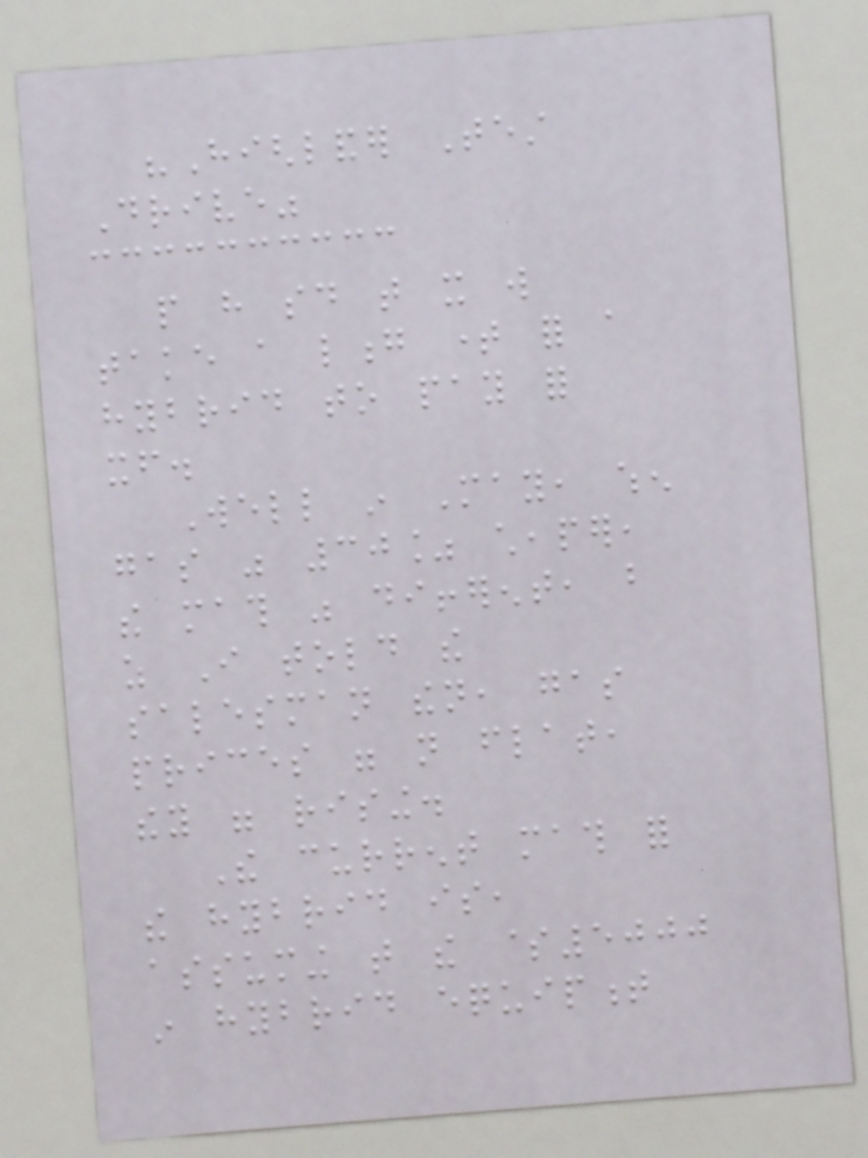"Highlander Test
Drive"
people have said that it will
take a long time for a
hybrid to pay for
itself.
Well in May, when
gas was 30% cheaper,
the math was different, but
as I told the
salesman then, gas
prices were not flat,
they were rising.
The current math for
the hybrid is,
assuming that the $5000
in hybrid equipment
